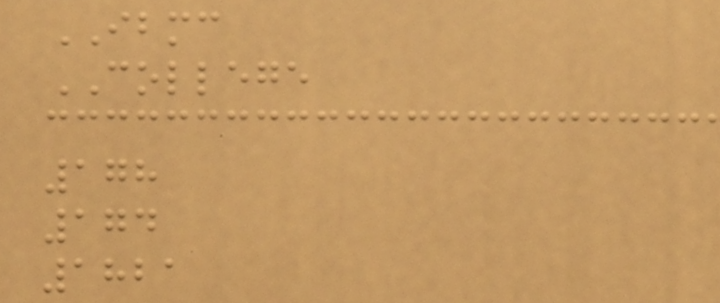IBMC
COLLEGE
178
174
1821
